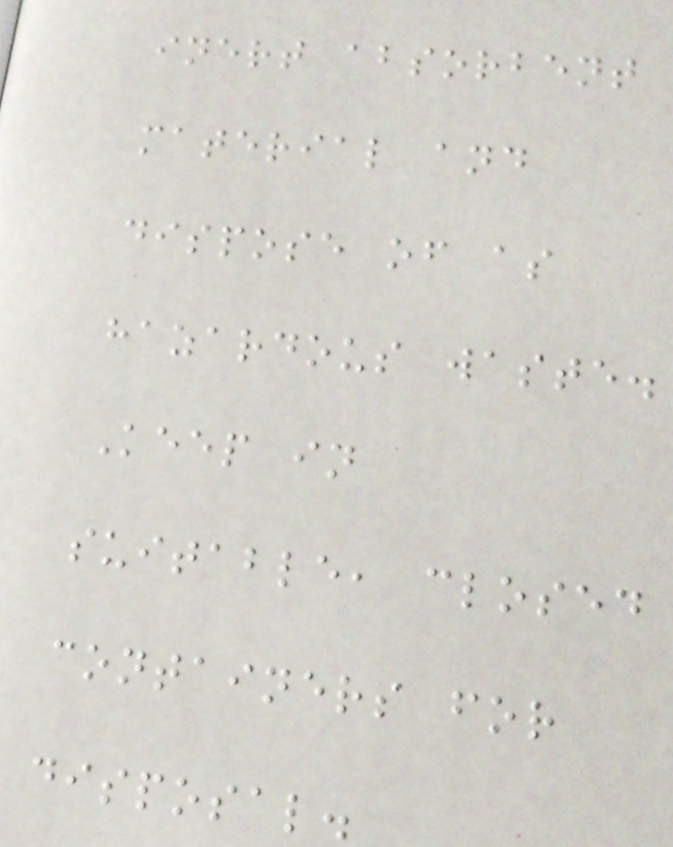inert absorbent
material and
dispose of as
hazardous waste.
Keep in
suitable, closed
containers for
disposal.
